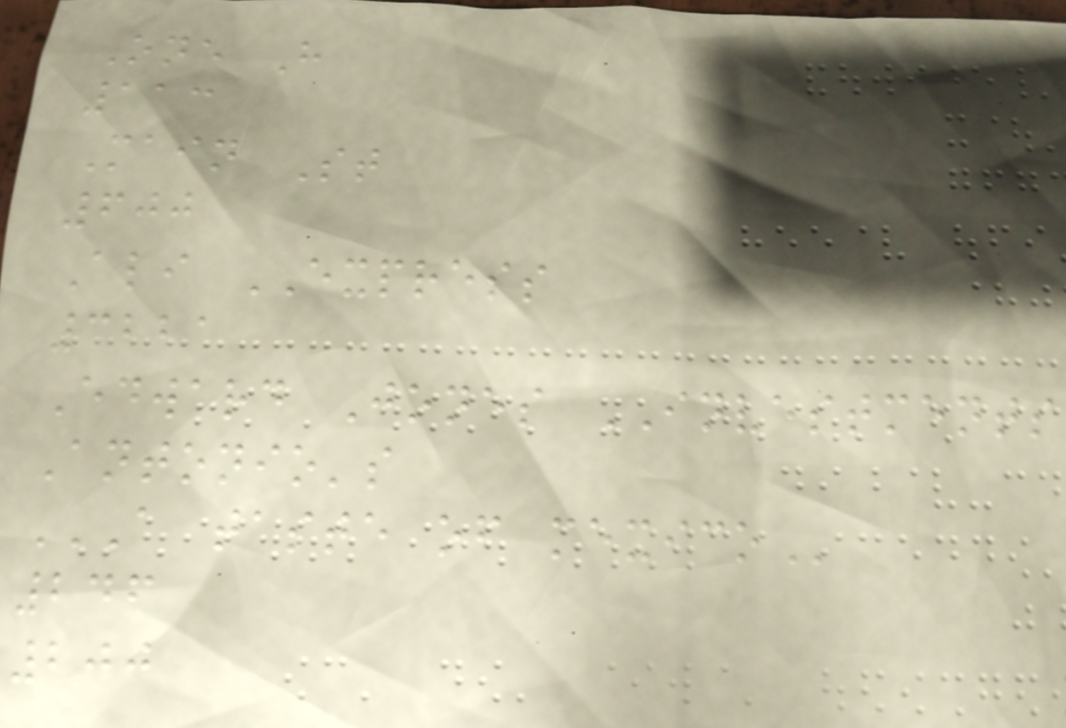One H
113
Main St
600
Ali EXPRESS
3221
Edward Jones INVESTMENTS
Antonio's
A TASTE OF MEXICO
246
200
